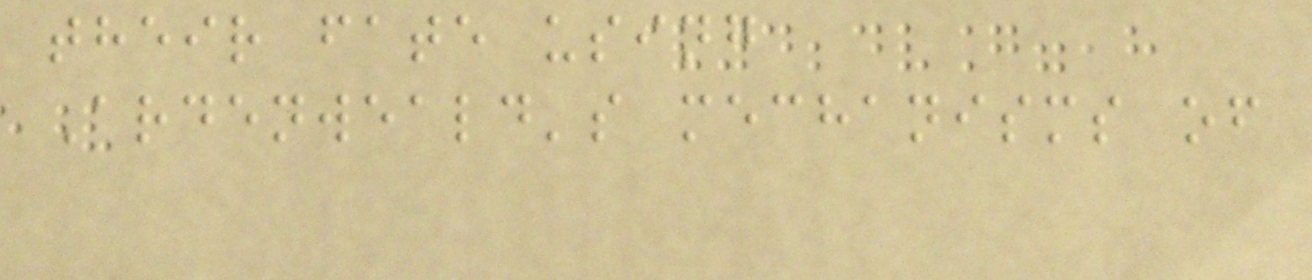their fate using
Ardenweald's mechanisms of
